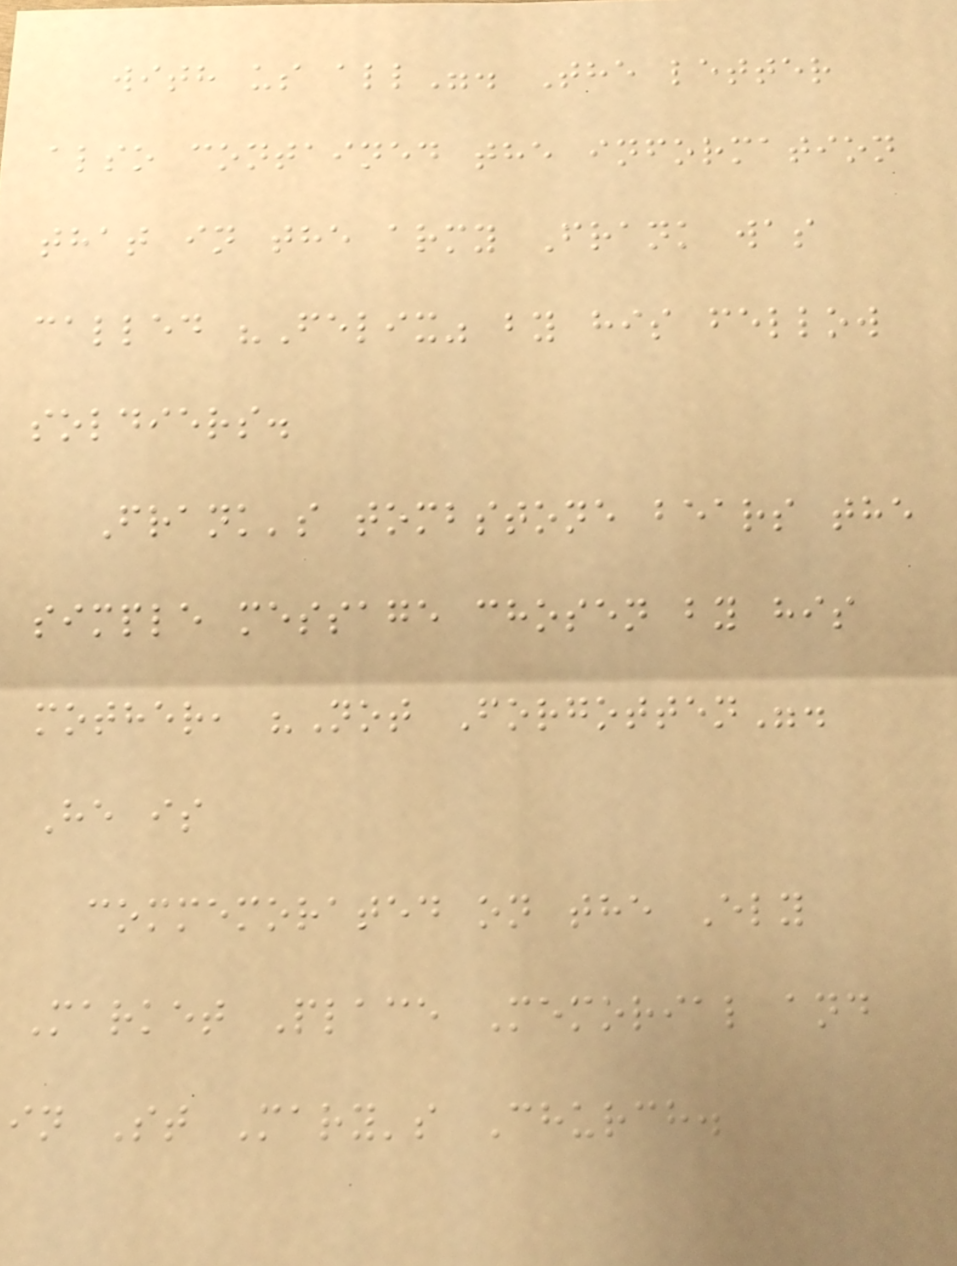with us all". The letter
also contained the information
that in the army Frank was
called "Felix" by his fellow
soldiers.
Frank's tombstone bears the
simple message chosen by his
mother, "Not Forgotten".
He is
commemorated on the Ely
Market Place Memorial and
in St Mary's Church.
